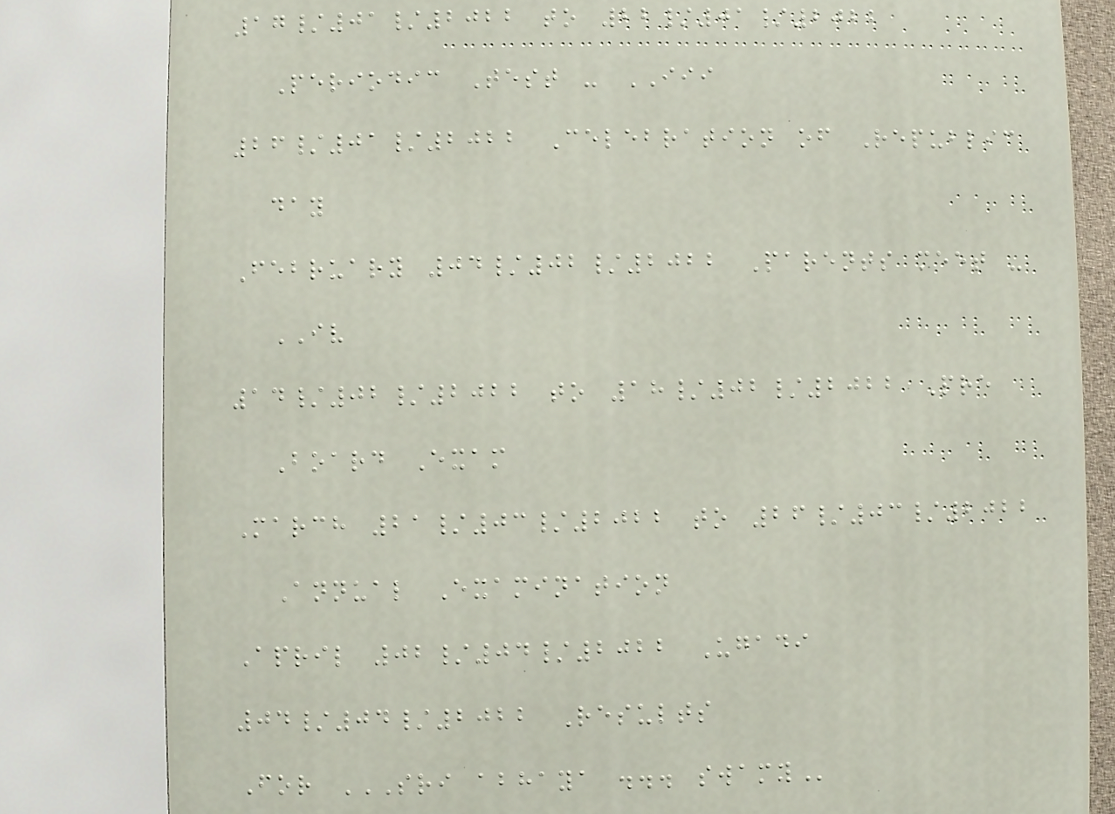17/01/2022 to 22/01/2022
Periodic Test - III
26/01/2022 Celebration of Republic
day
February 04/02/2022 Parents meet -
IV
14/02/2022 to 18/02/2022 Pre
Board Exam
March 21/03/2022 to 26/03/2022
Annual Examination
April 02/04/2022 Ugadi
04/04/2022 Results
For SRI ABHAYA ... SWAMY
